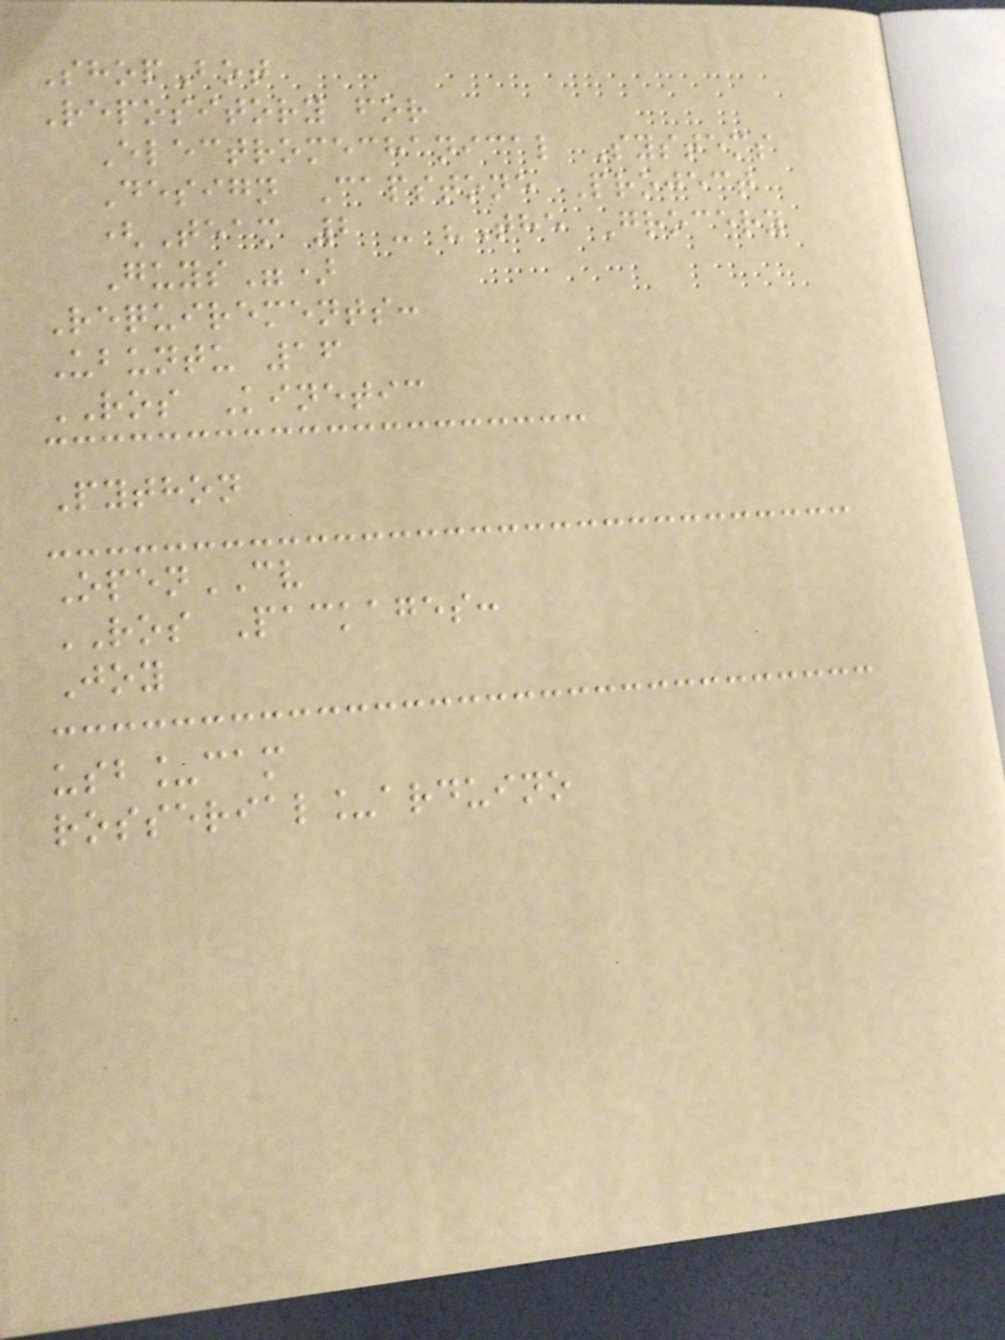ShopBot
Repository for
Electromechanical Systems
Design Capstone Project
(Team 2 - "The Grocery
Guys")
Requirements:
Ubuntu 16
ROS Kinetic
Python
OpenCV
ROS Packages:
Joy
usb_cam
rosserial_arduino
